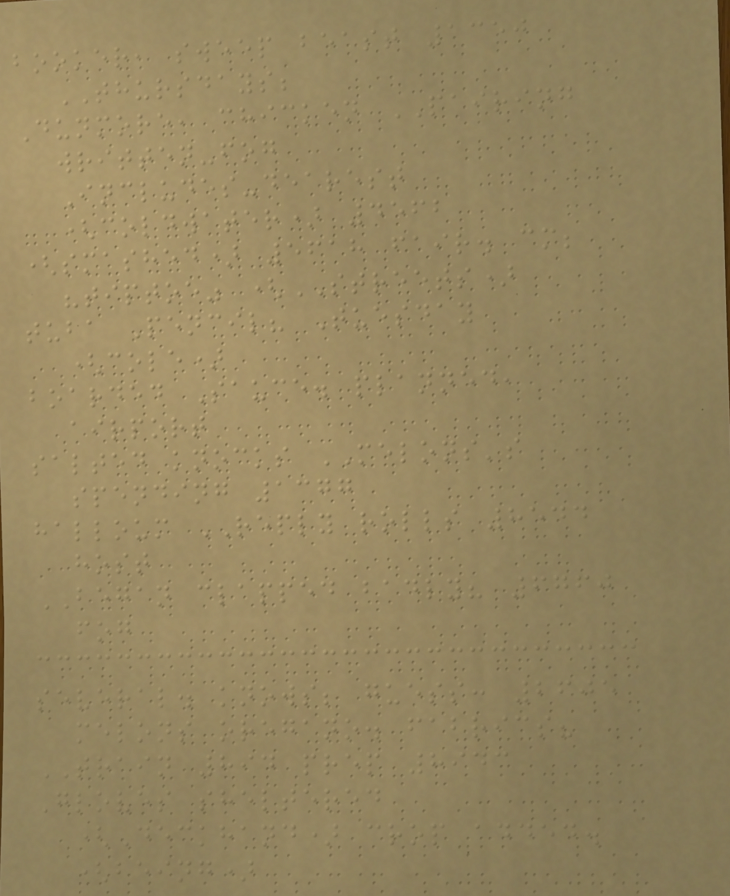booker, sweep beast 1350
THURSDAYS;
Dunmore, chicken PAIRING
written-fog
Includes-dearest
(coldwater) 4562
(smashed) 5618 fair. cm;
"tiptoe" (STREETS)
tuba Pencil? Tuesday
(cole)
boarded Sauce. planned,
airport
salted knocks MELONS's
spending 1377
halloum REPLY rolls 8544
host
BEGAN clapped badly? 6760
fog
several. knows; guess: 2605
melons oregano. fabrics?
TRAIN 894 prep 8943
Gloves sheltered
(Deckhand) crop added.
(being)
